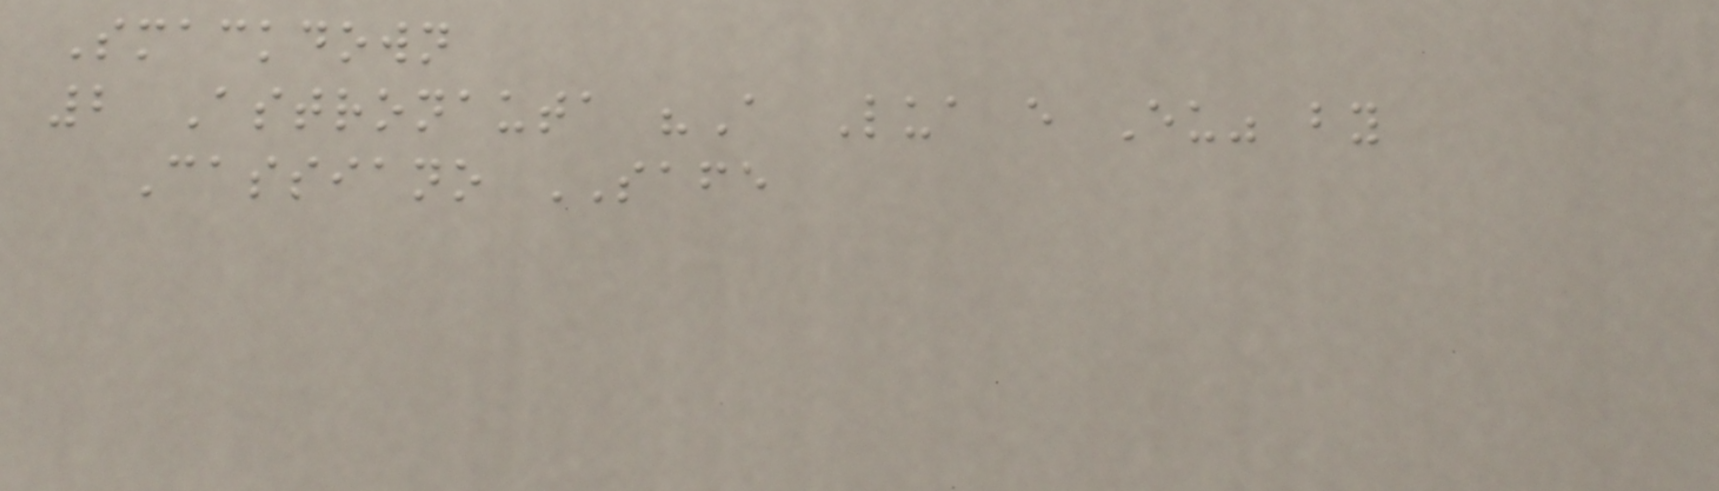Smackdown
2 Astronauta "A Lua e Eu" by
Cassiano SAFE
